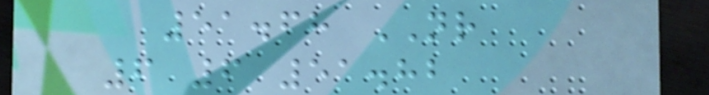51.68 NR
6 6 51.82
